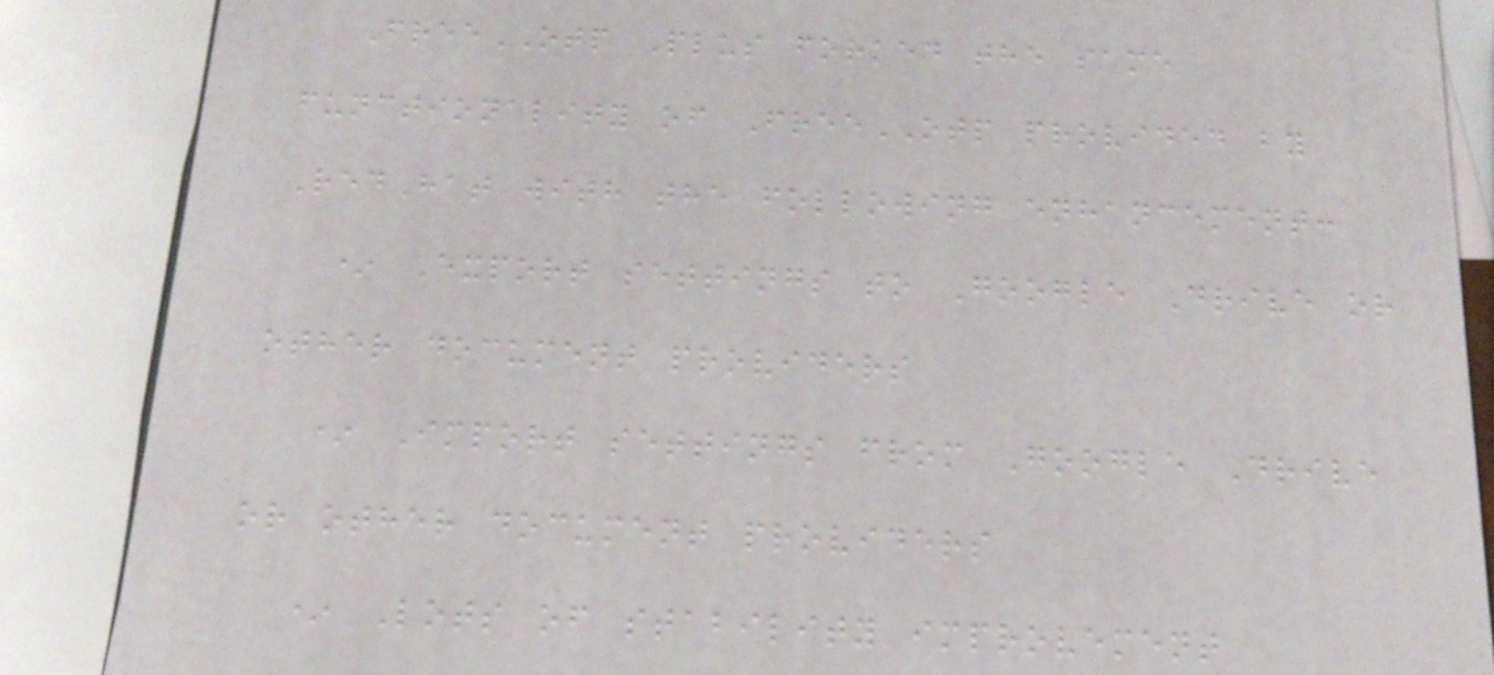FreeOTP Plus forked the same
functionality of FreeOTP provided by
RedHat with the following enhancement:
* Export settings to Google Drive or
other document providers
* Import settings from Google Drive
or other document providers
* Lots of stability improvement
